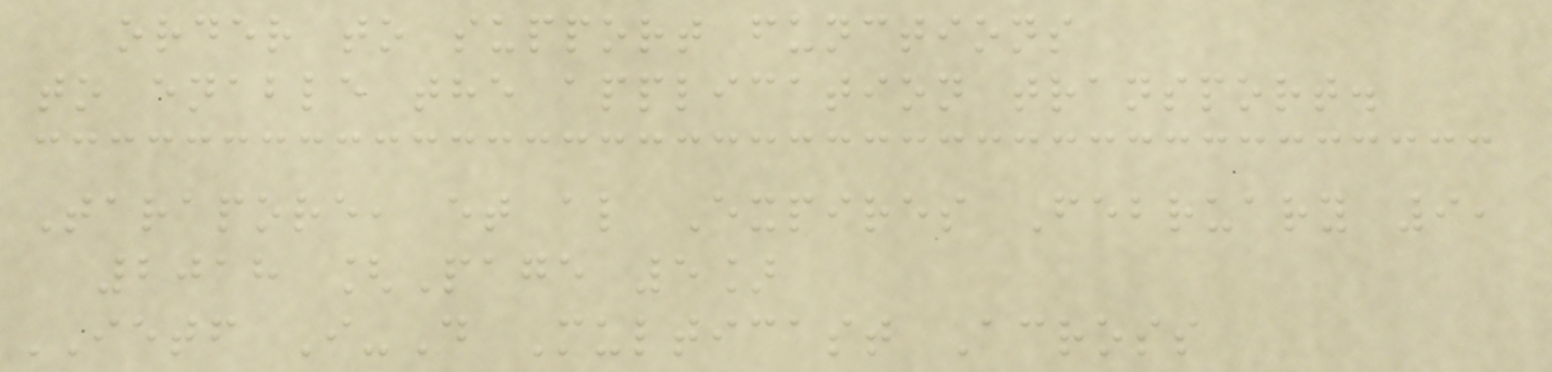order to support functions
to enable the application transport.
Tarapore, et al Expires February 9,
2018 [Page 5]
IETF I-D Multicast Across
